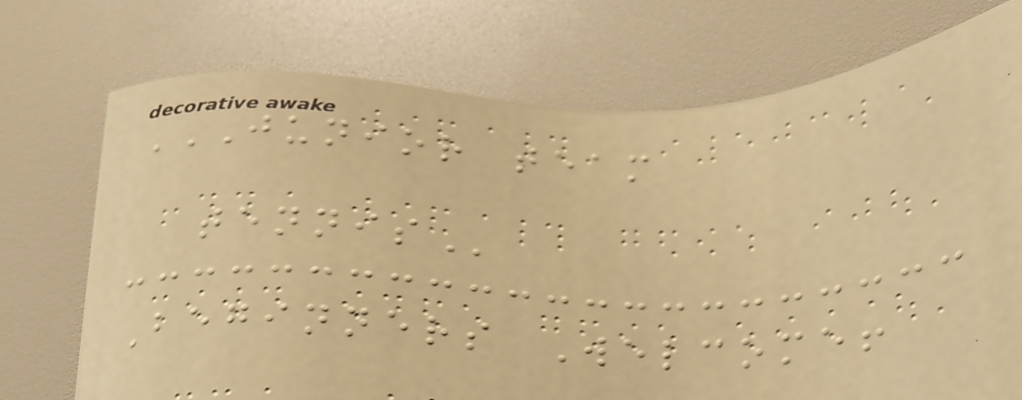JUNIOR TEAM
TENNIS
Beginners Welcome!
